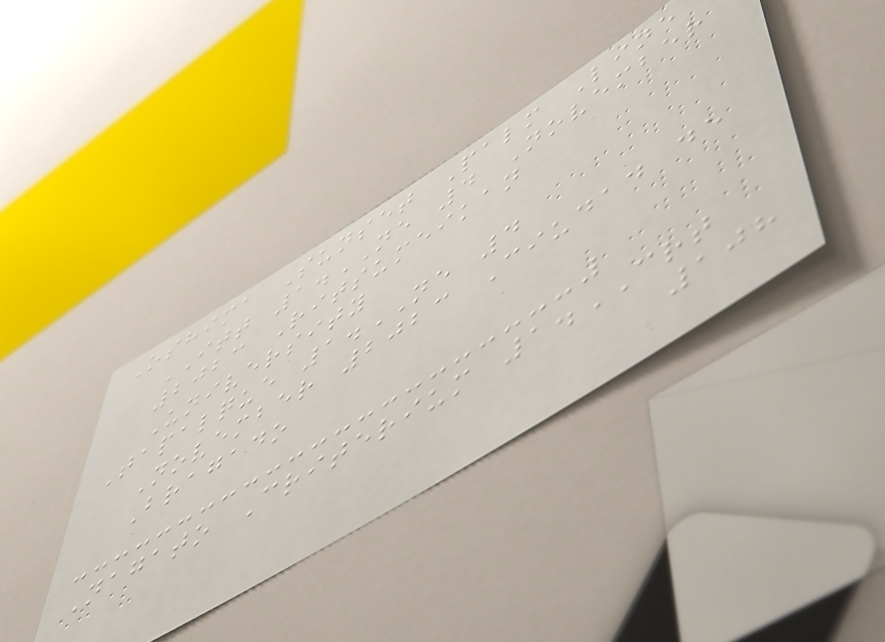Oshima Sunset Palm Line
ITT 1.NE 4 November
2023 Ritsumeikan
University
Tapalque 1.NE 4
November 2023 Ciudad de
Bragado
Nagato Criterium 1.CRT
108
